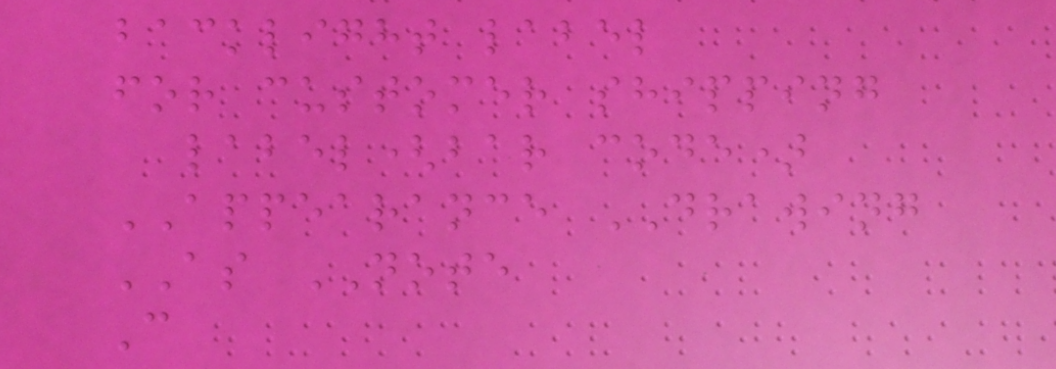backlight label
for customer shipping
label(bar code)
APPEARANCE DRAWING
AS NOTE
C
